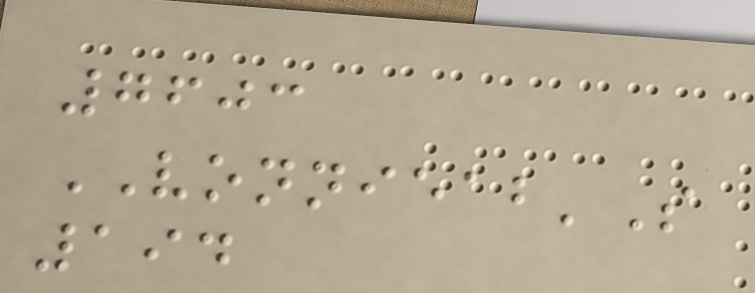7603
VONNIEAB'S
194
